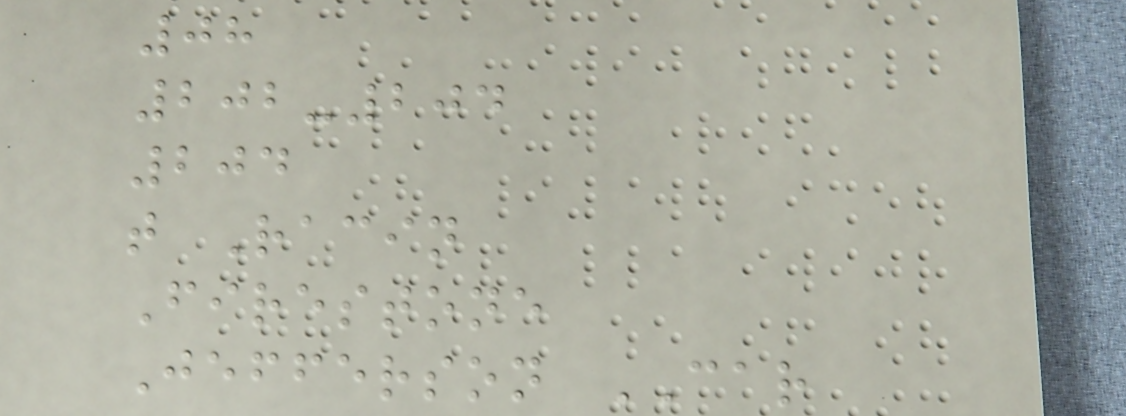08
202-204
204
t Racin
Firestone
Jefferson CAR
